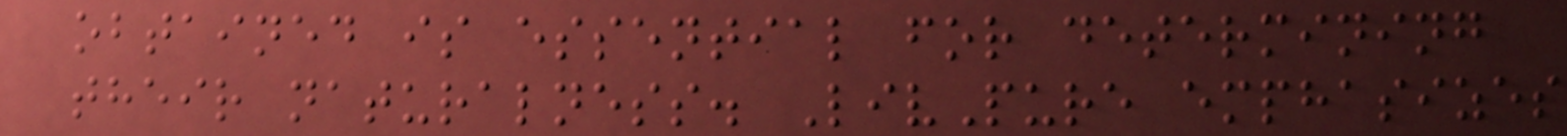obtained is essential for determining
their naturalness. LivPure emphasizes
